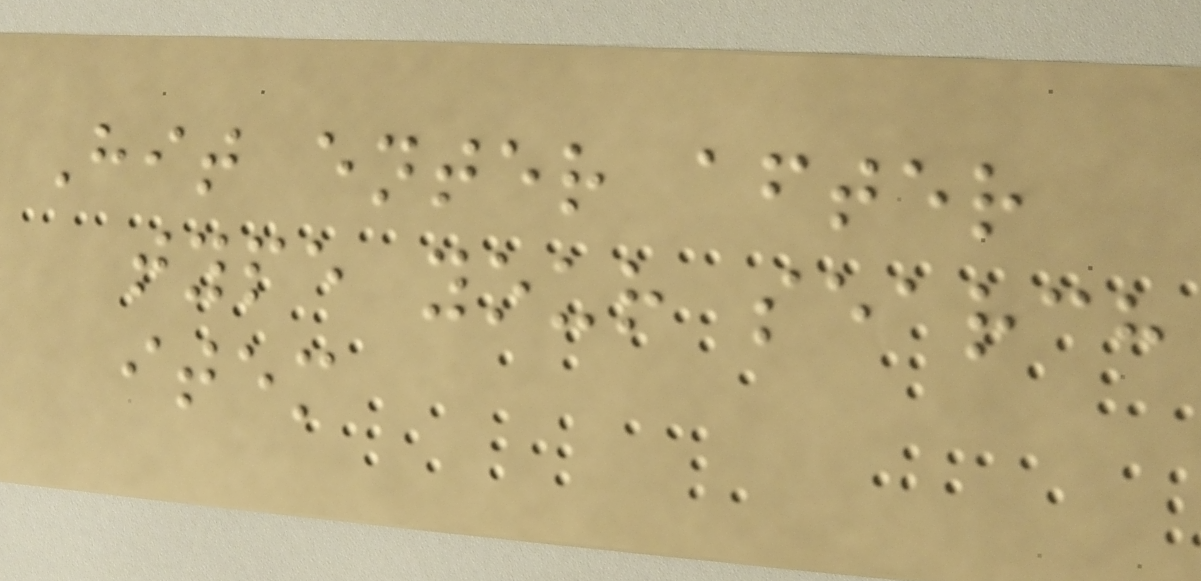Hit enter after
type your search
item
